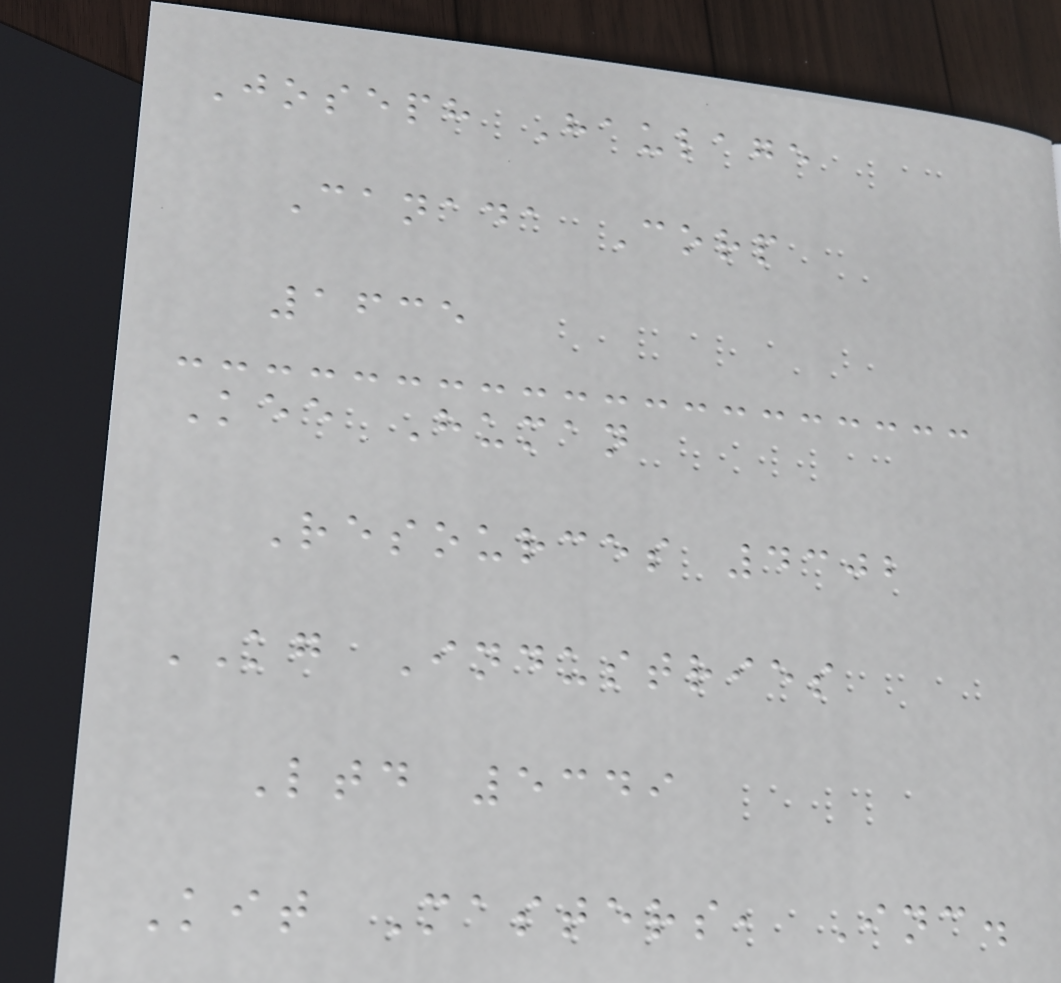Joseph Haulage
Canada Corp
1635
Kee Human
Resources 4302
KG Industries
Ltd 5349
Kit Masters, Inc.
